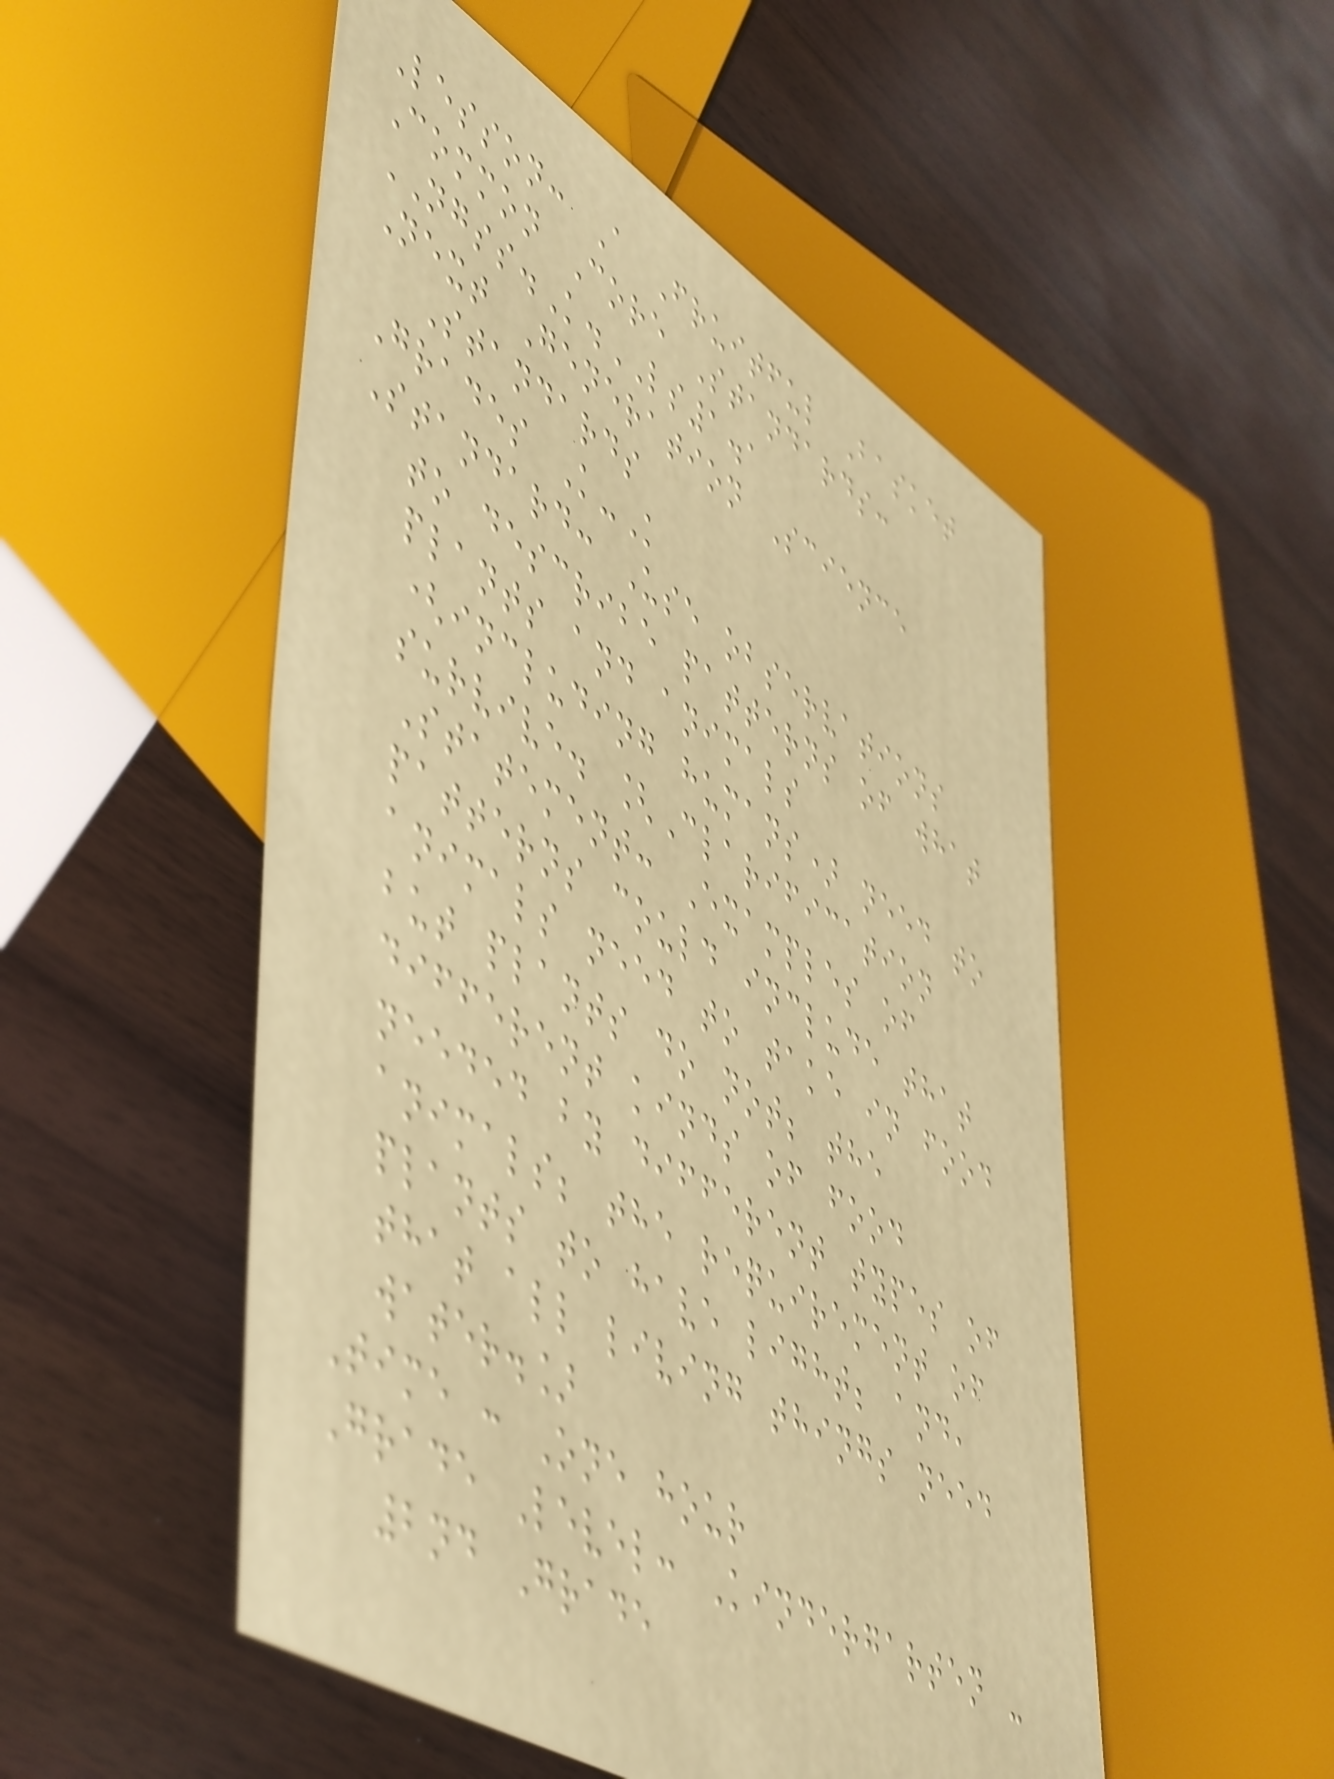Lesson: A Fruitful Basket
Common Core Standards:
NGSS.K.LS1.1
Next Generation Science
Standards
Grades K-K
Standard: Use observations
to describe patterns of what
plants and animals
(including humans) need to
survive. [Clarification
Statement: Examples of
patterns could include that
animals need to take in food
but plants do not; the
different kinds of food
needed by different types of
animals; the requirement of
plants to have light; and,
that all living things need
water.]
Time : One hour
Grade Level: Kindergarten -
2nd Grade
